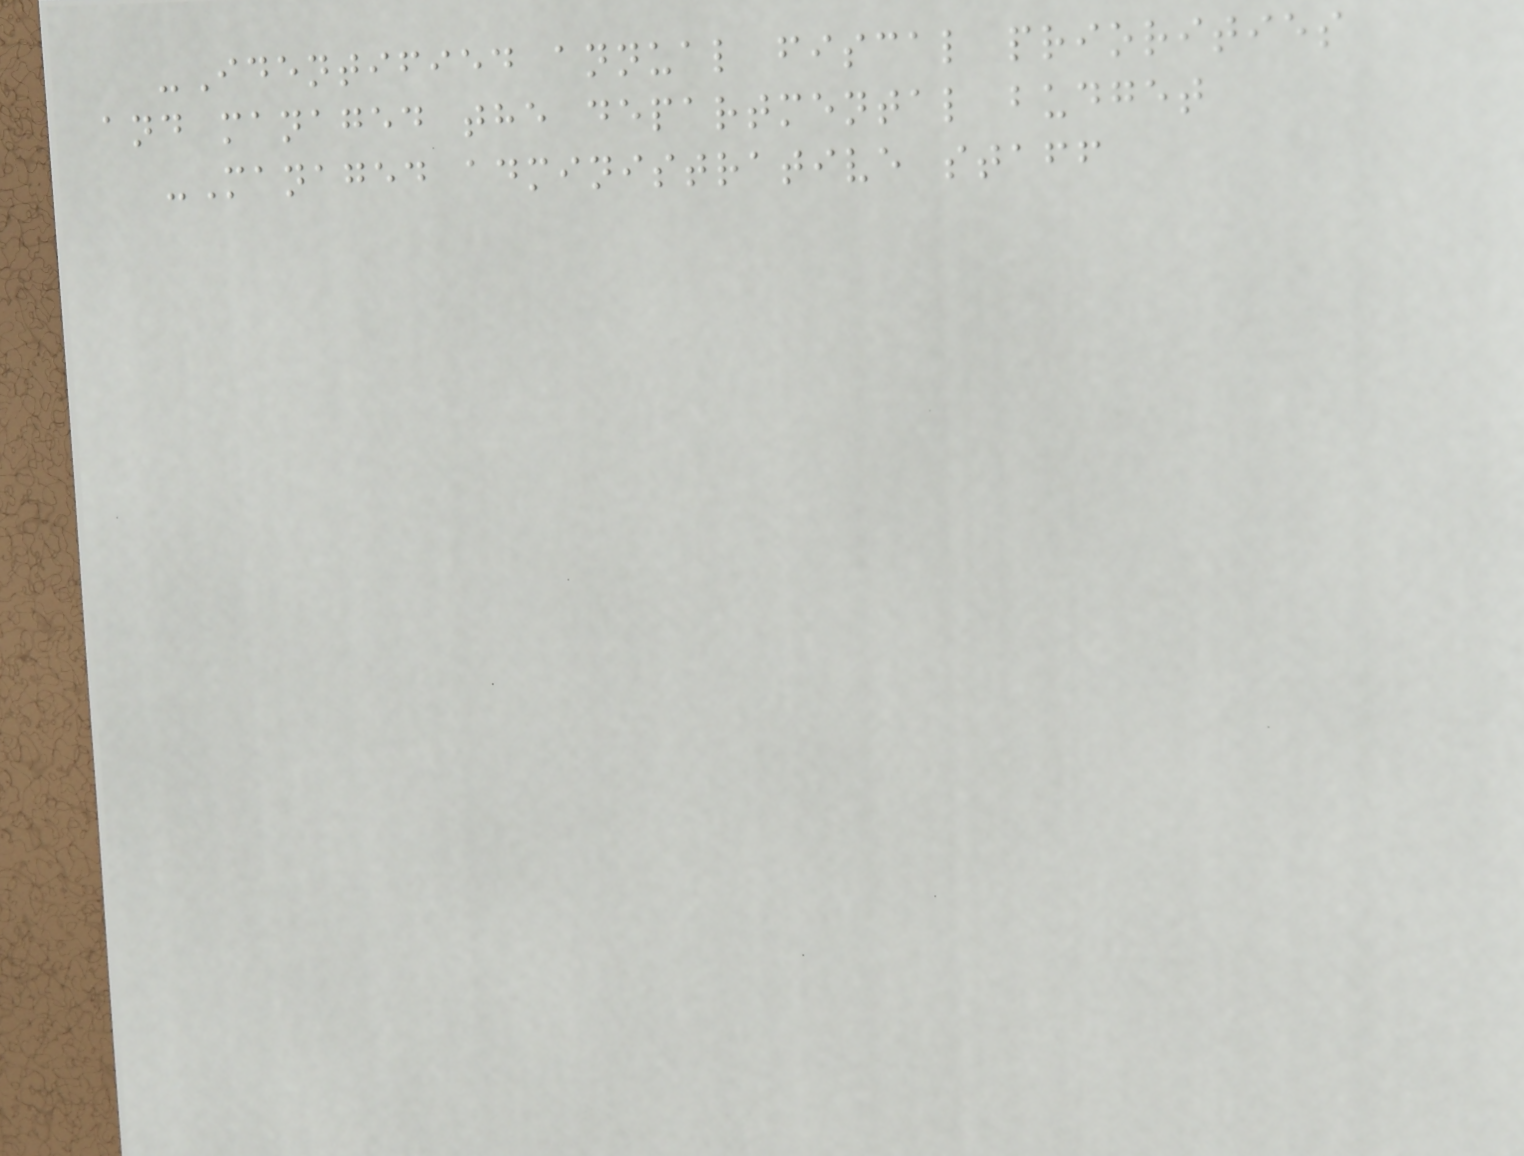-Identified annual fiscal priorities
and managed the departmental budget
-Managed administrative staff
